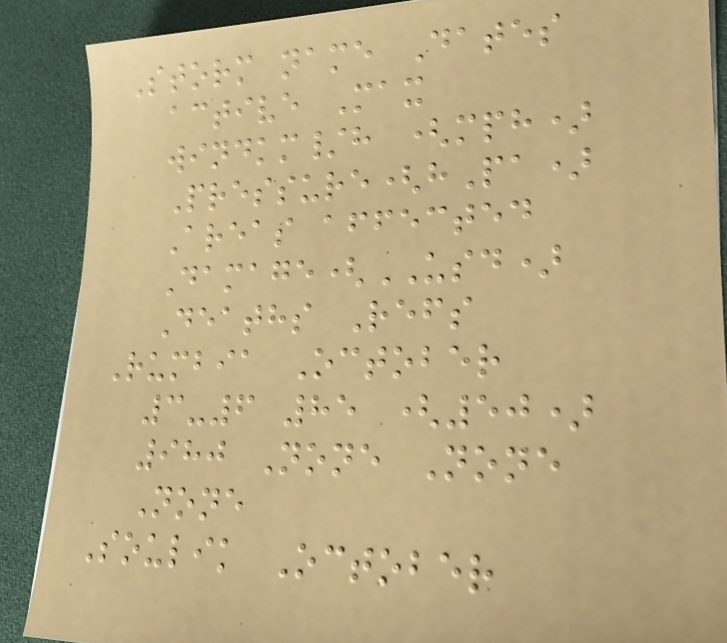Storm name Dates
active Max
windkm/h (mph)
Pressure(hPa)
Areas affected
Damage(USD)
Deaths Refs
Rumbia October
3-6 85 (50)
980 None None
None
Soulik October
